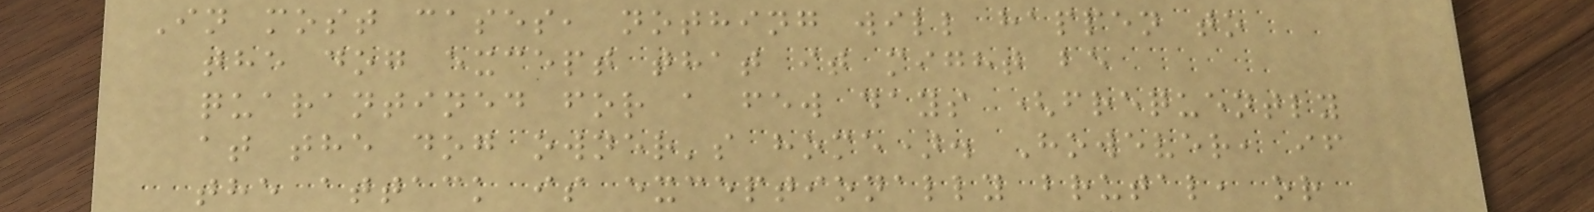In most cases, nothing will happen to
the dog except that it might be
quarantined for a few days (frequently
at the dog owner's home). However, if
the attack is exceptionally brutal, or
